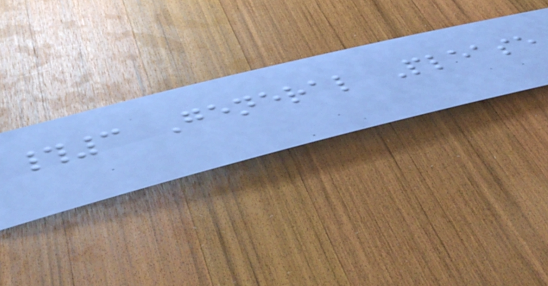#3 General Please
